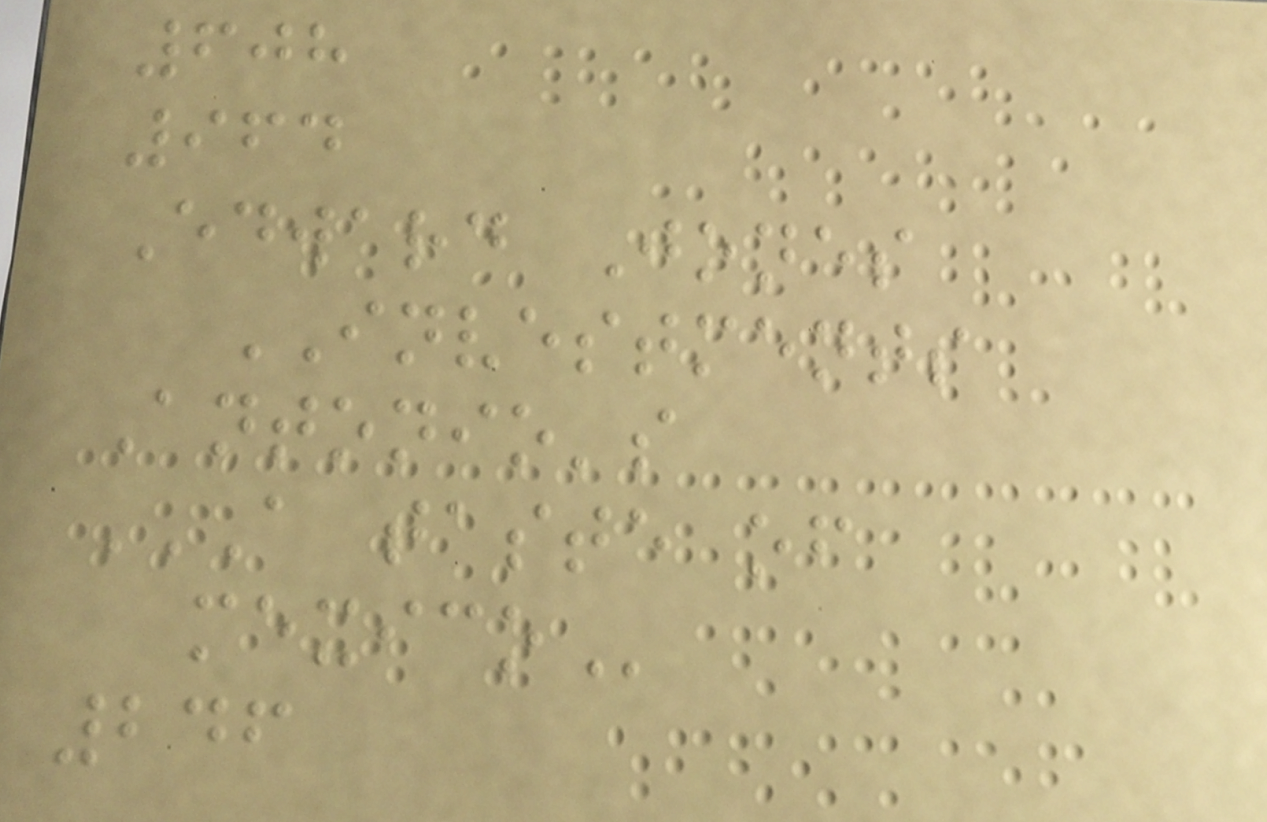608
964
Edward Jones
INVESTMENTS
Antonio's
A TASTE OF
MEXICO
246
